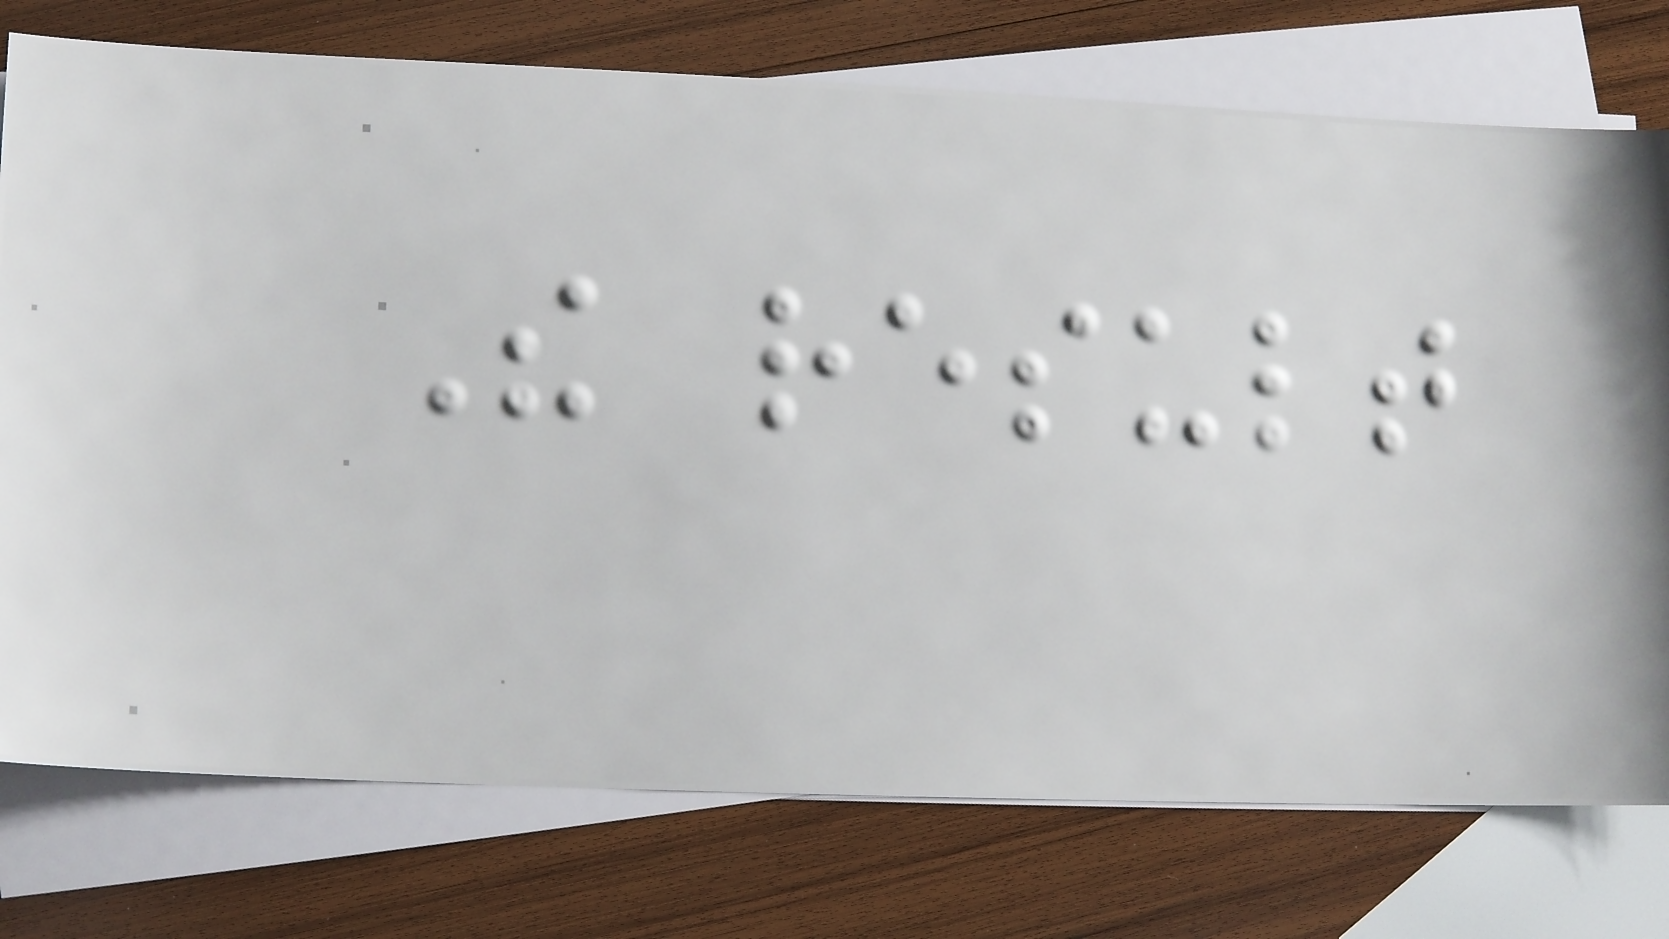The result
